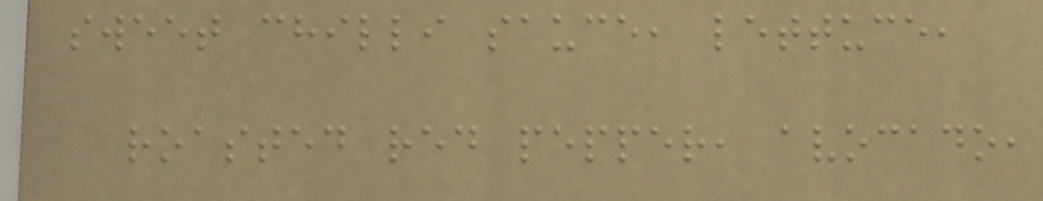sweet chilli sauce, lettuce,
roasted red pepper, avocado,
